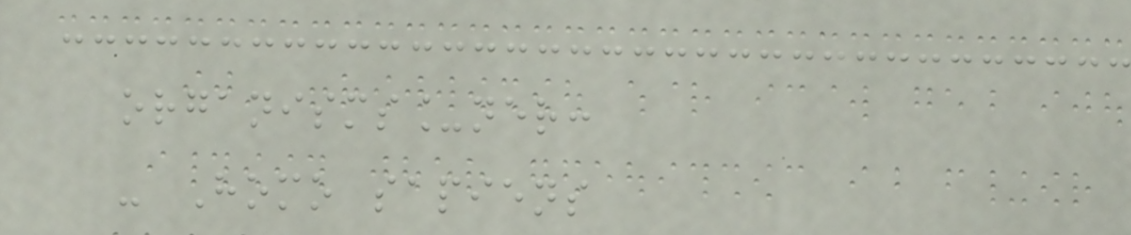organisms_ner:
- Homo sapiens
